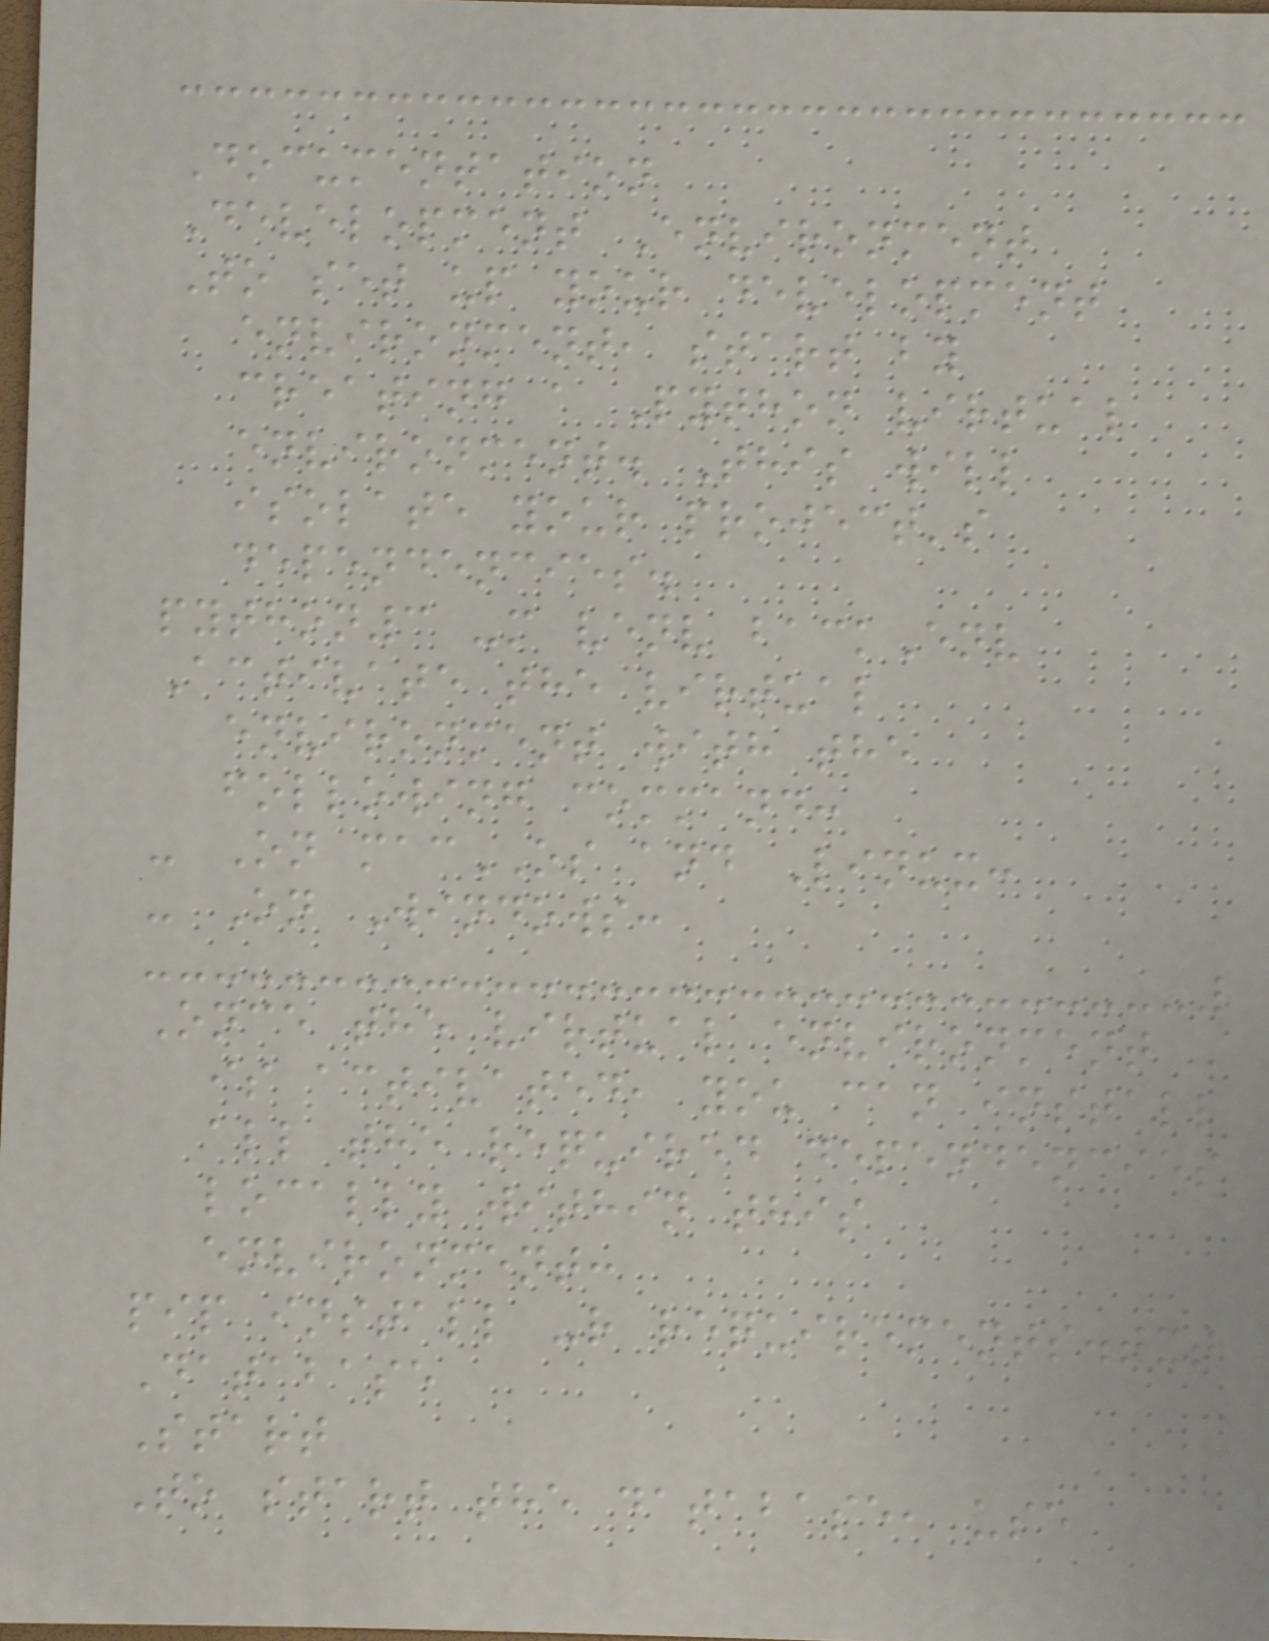Documentation
Development Environment
To set up your development
environment, start by
creating a Python virtual
environment. This will
isolate your project's
dependencies.
python3 -m venv backEnv
Activate the virtual
environment with the
following command:
- On macOS and Linux:
- On Windows:
Once the virtual environment
is activated, you can install
all the required dependencies
locally within this
environment:
pip install -r requirements.txt
Database
Start
To start the database, use
